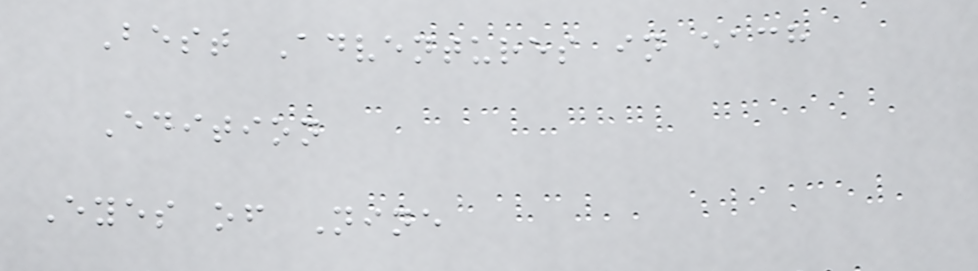Best Adventures in each
Edition
Eyes of Nine
